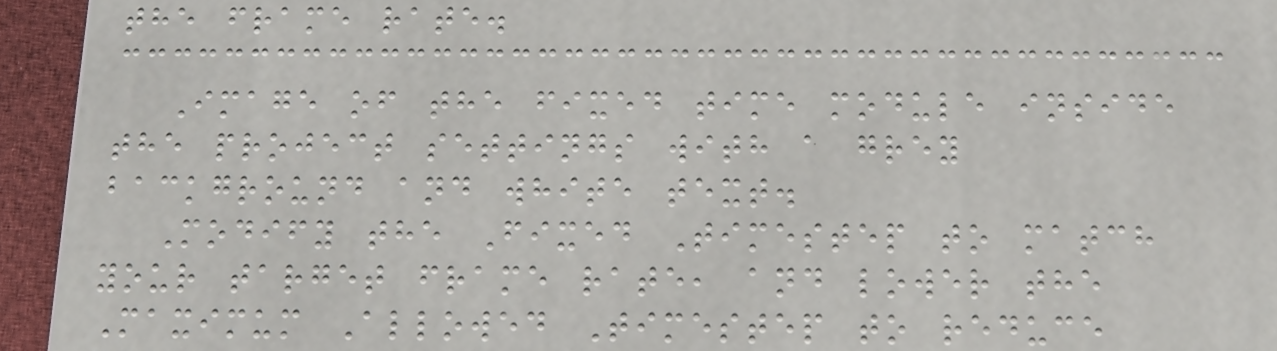the frame rate.
Image of the fixed time module inside
the project settings with a grey
background and white text.
Modify the Fixed Timestep to match
your target frame rate, and lower the
Maximum Allowed Timestep to reduce
